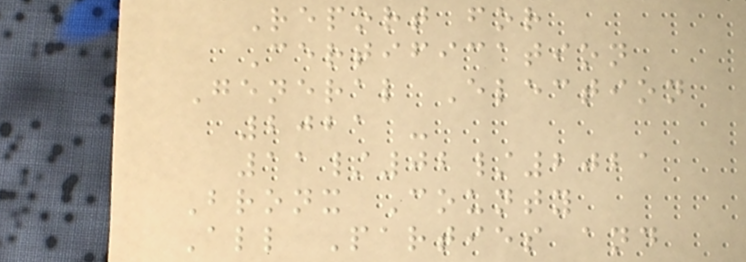Report for
Certification
General Election
2021 -
11/02/2021
Bronx County
All Parties and
